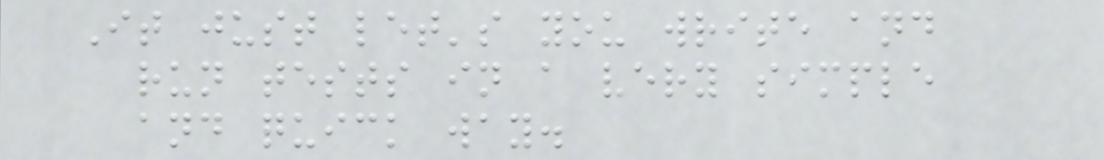It just let's you write and
run tests in a very simple
and quick way.
